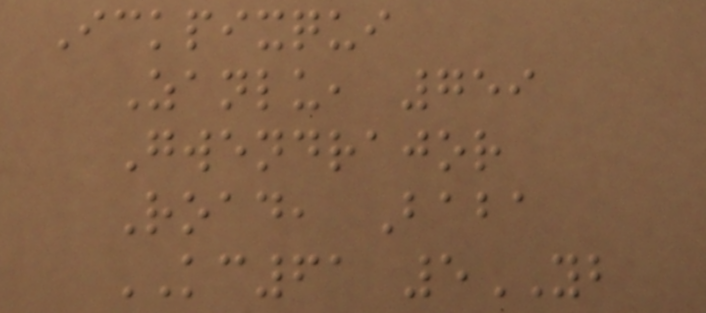Ickpixqui
Zanlu, 759
Gwendrajor
Road, Baba
KC61 5YB
